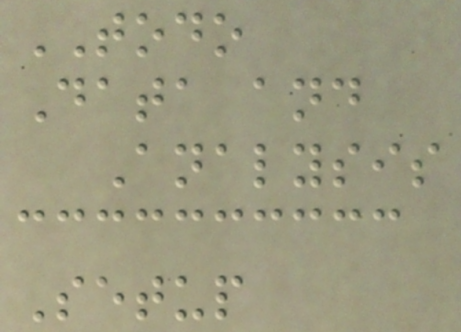TODO
Data and
Analysis
Setup
